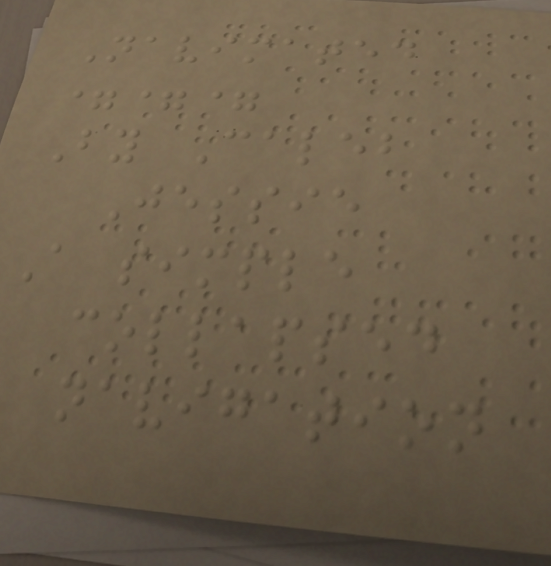Navimated
===
By Caleb
Jessie
A simple
collapsed
navigation
